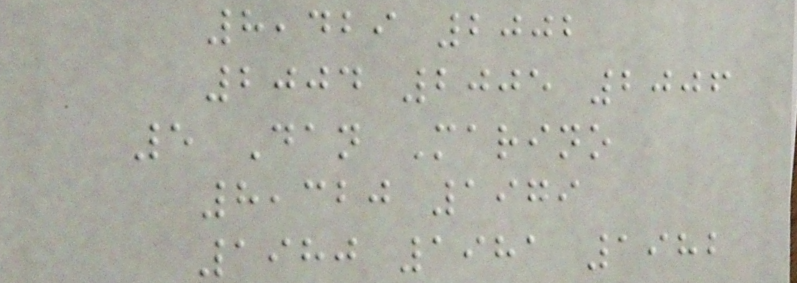8,429 2002
2004 2005 2006
5 Dan Marino
8,320 1979
1980 1981 1982
